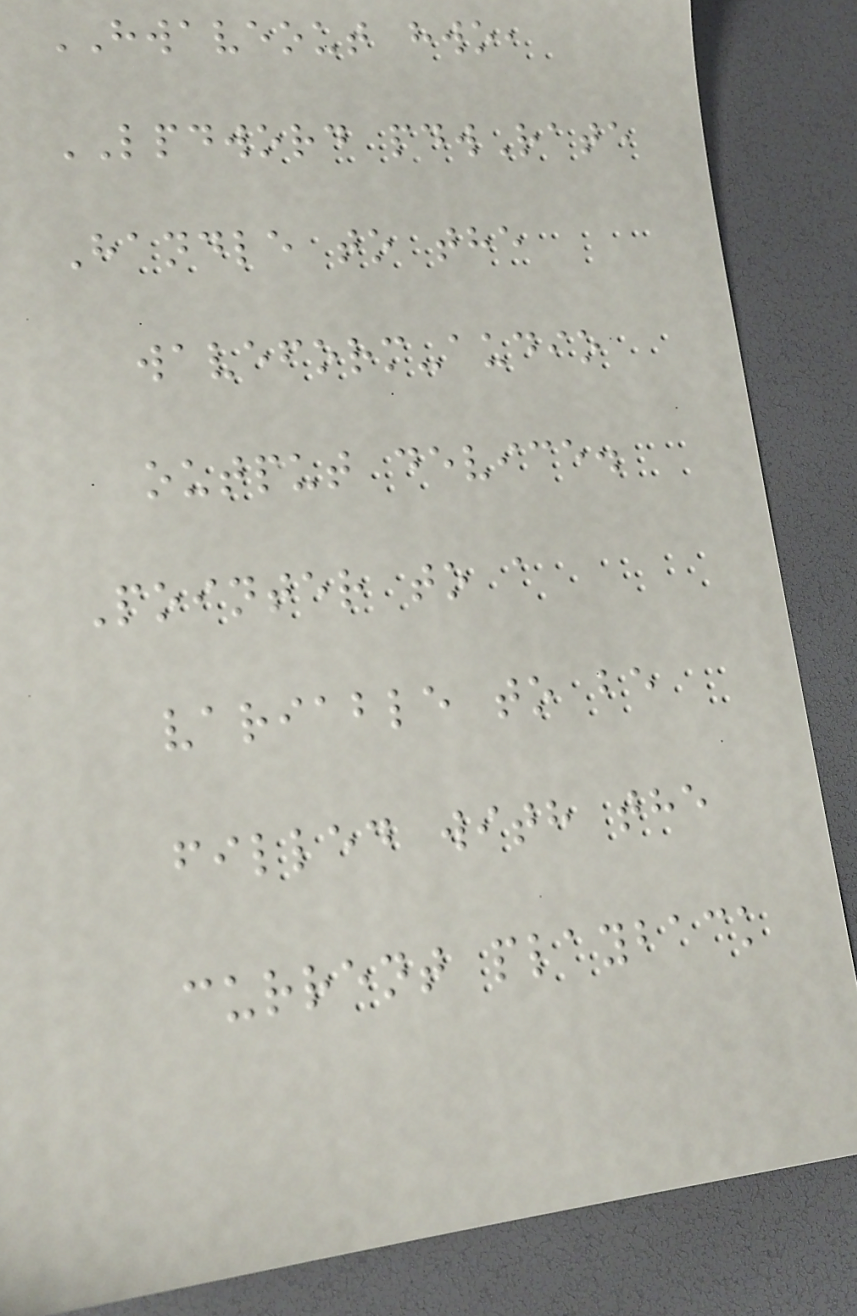HWAVEOUT hwo,
LPDWORD pdwRate
Handle to the
waveform-audio
output device.
Pointer to a
variable to be
filled with the
current playback
